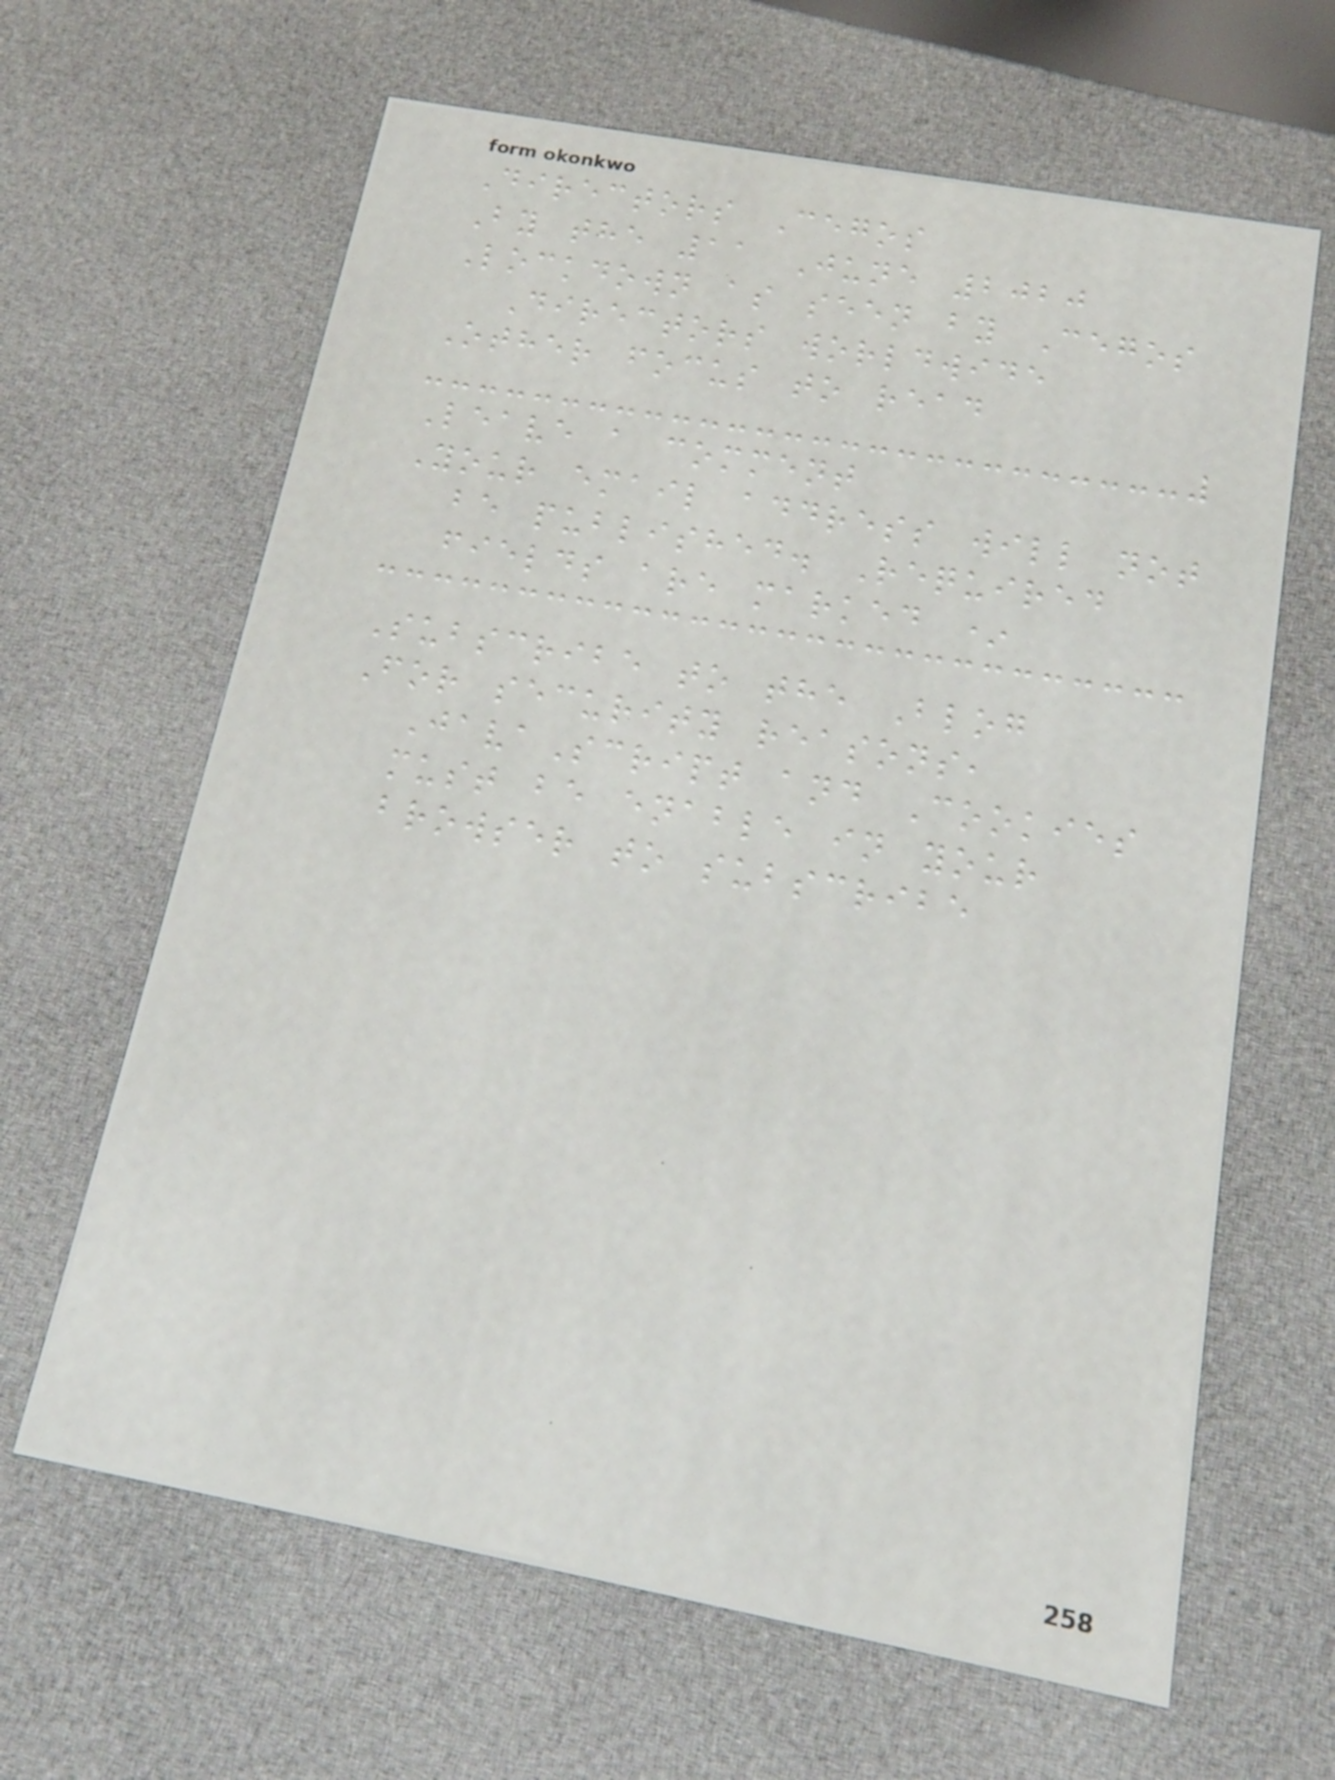Directors Cegos
By the 11 June 2020
Lockdown as seen by Cegos
Directors worldwide
Other focus to read
Leave a comment
Your email address will not
be published. Required
fields are marked *
Subscribe to the Blog
For security reasons,
JavaScript and Cookies
must be enable in your
browser to subscribe
